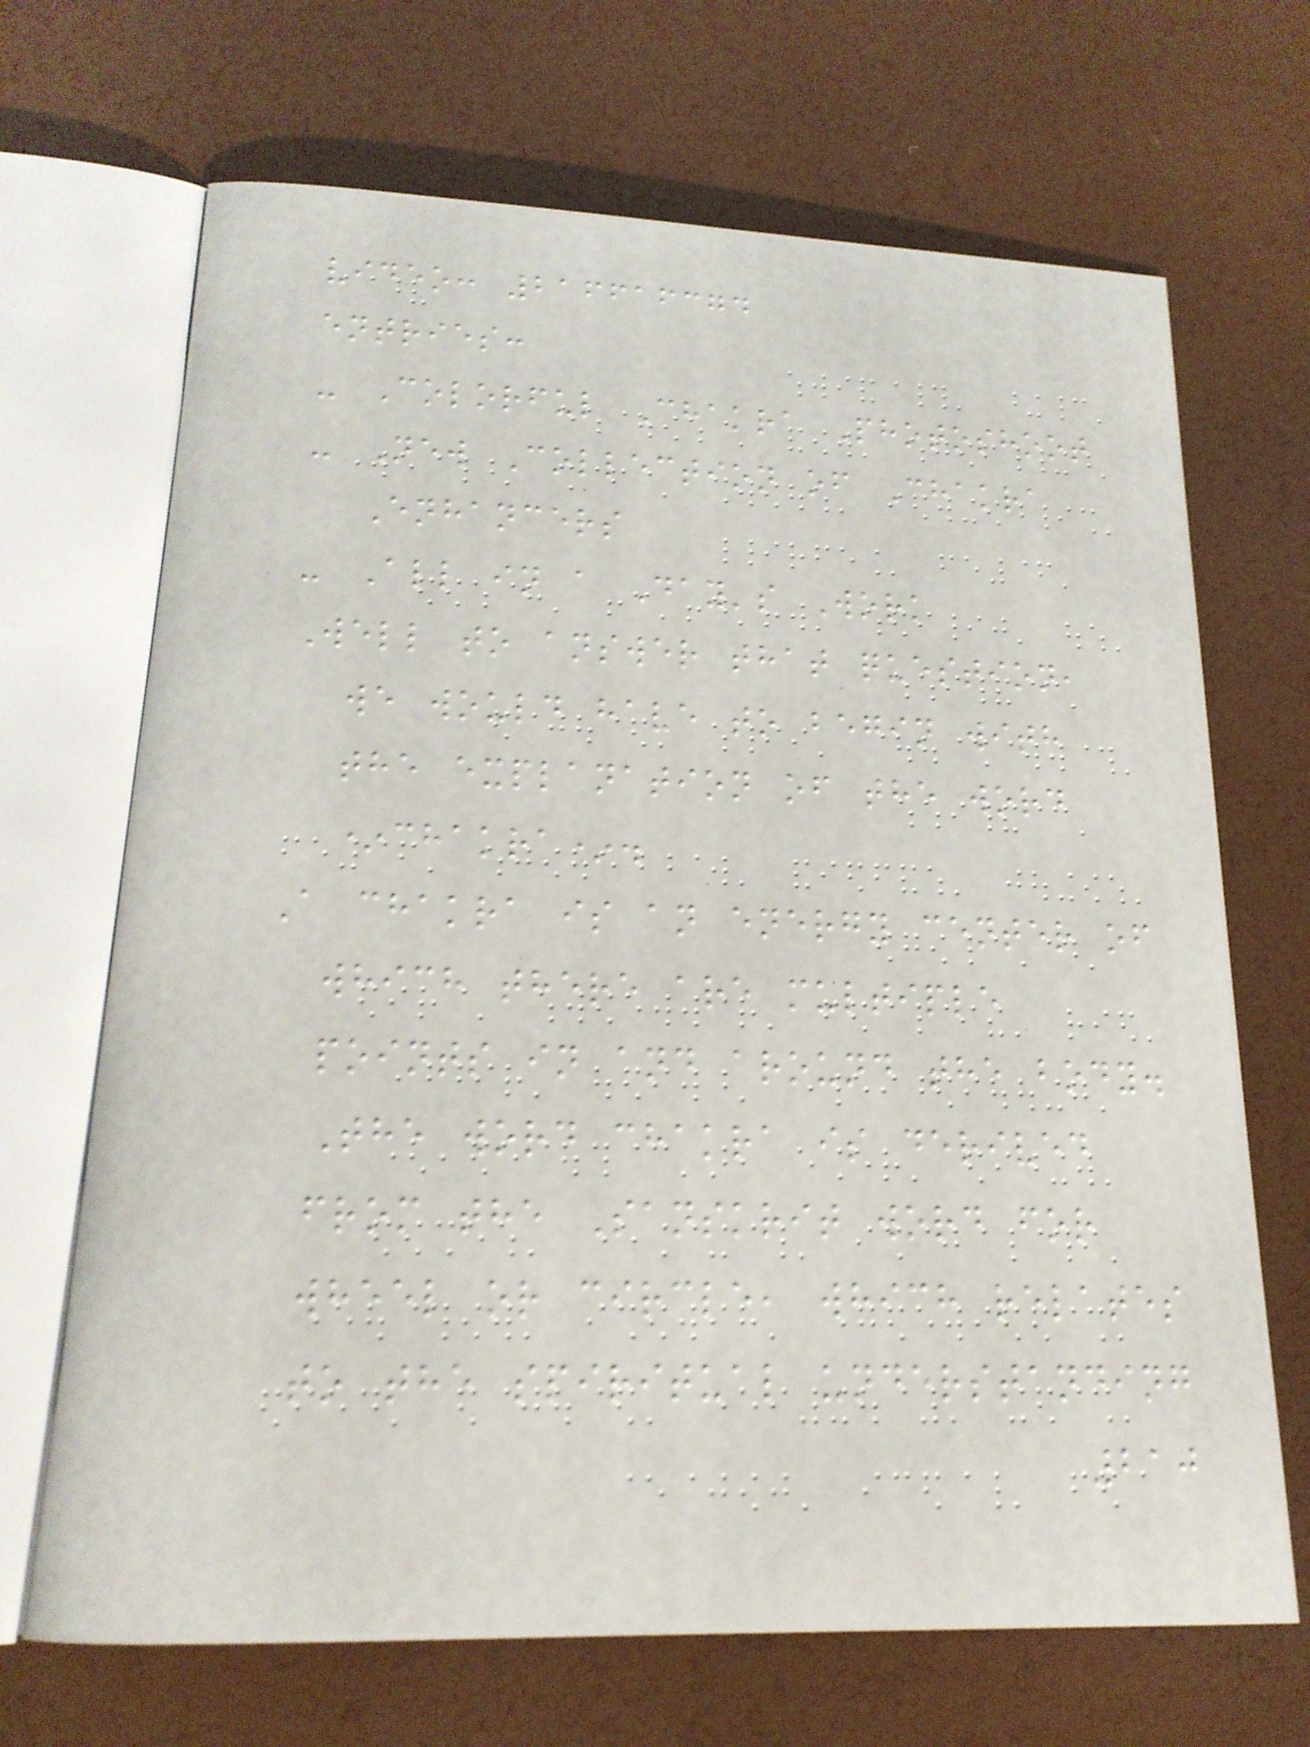video: 216616374
entries:
- Colorful Chakra Photoshoot
- New Collection of Chakra
Enhancers
- All in a Day's Work
Well to answer that question,
we would have to begin with
the explanation of the word
*chakra*.
A chakra is an energy center of
which there are multiple
points in and around the body.
The word chakra is derived
from the Sanskrit word for
wheel or circle, which relates
to the spiritual understanding
210
